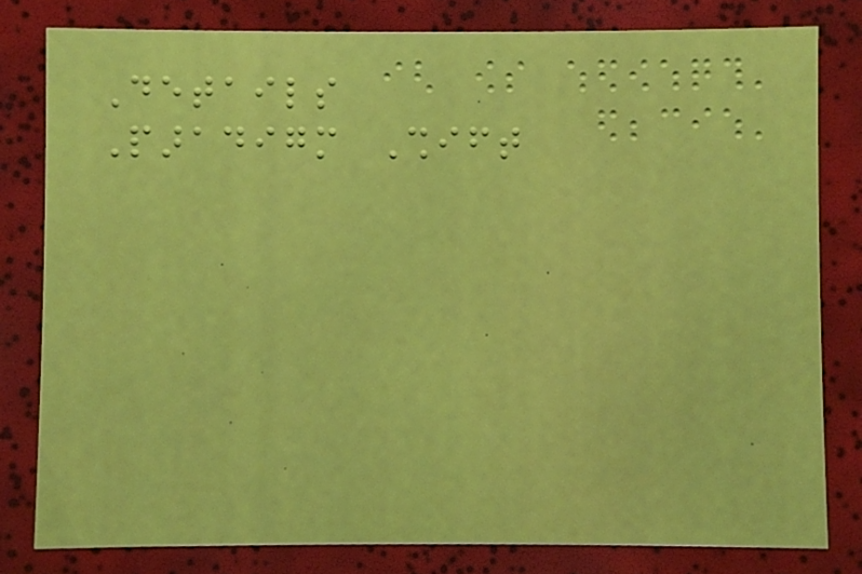Details
Paradigm Shift
